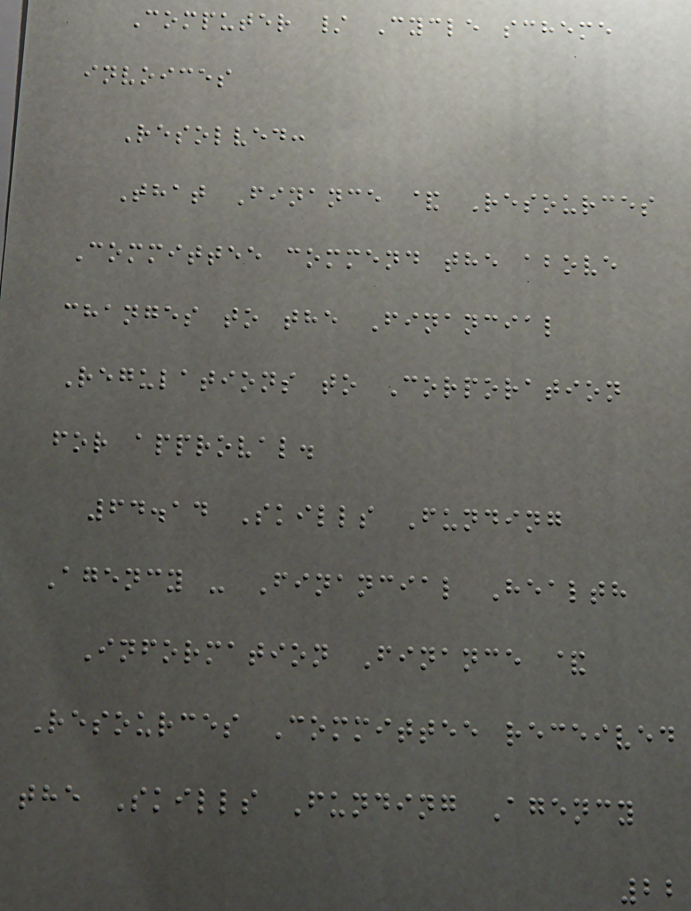Computer / Cycle scheme
invoices
Resolved:
That Finance & Resources
Committee commend the above
changes to the Financial
Regulations to Corporation
for approval.
64.14 Skills Funding
Agency - Financial Health
Information Finance &
Resources Committee received
the Skills Funding Agency
22
